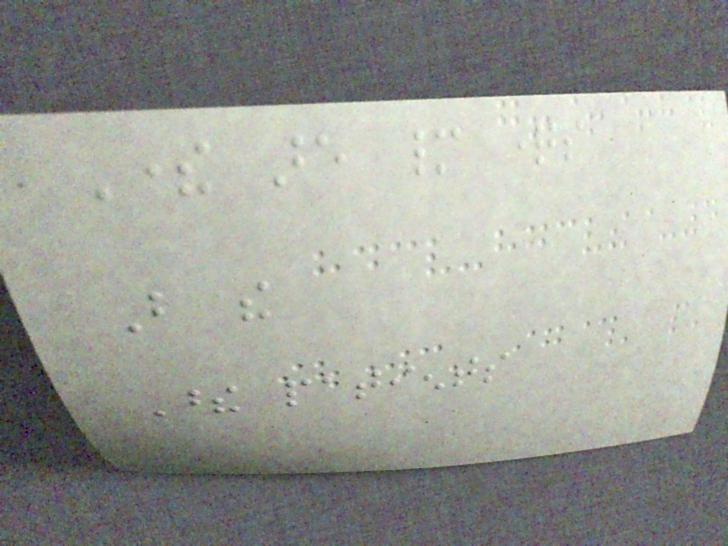There are many questions
But the
These patients
